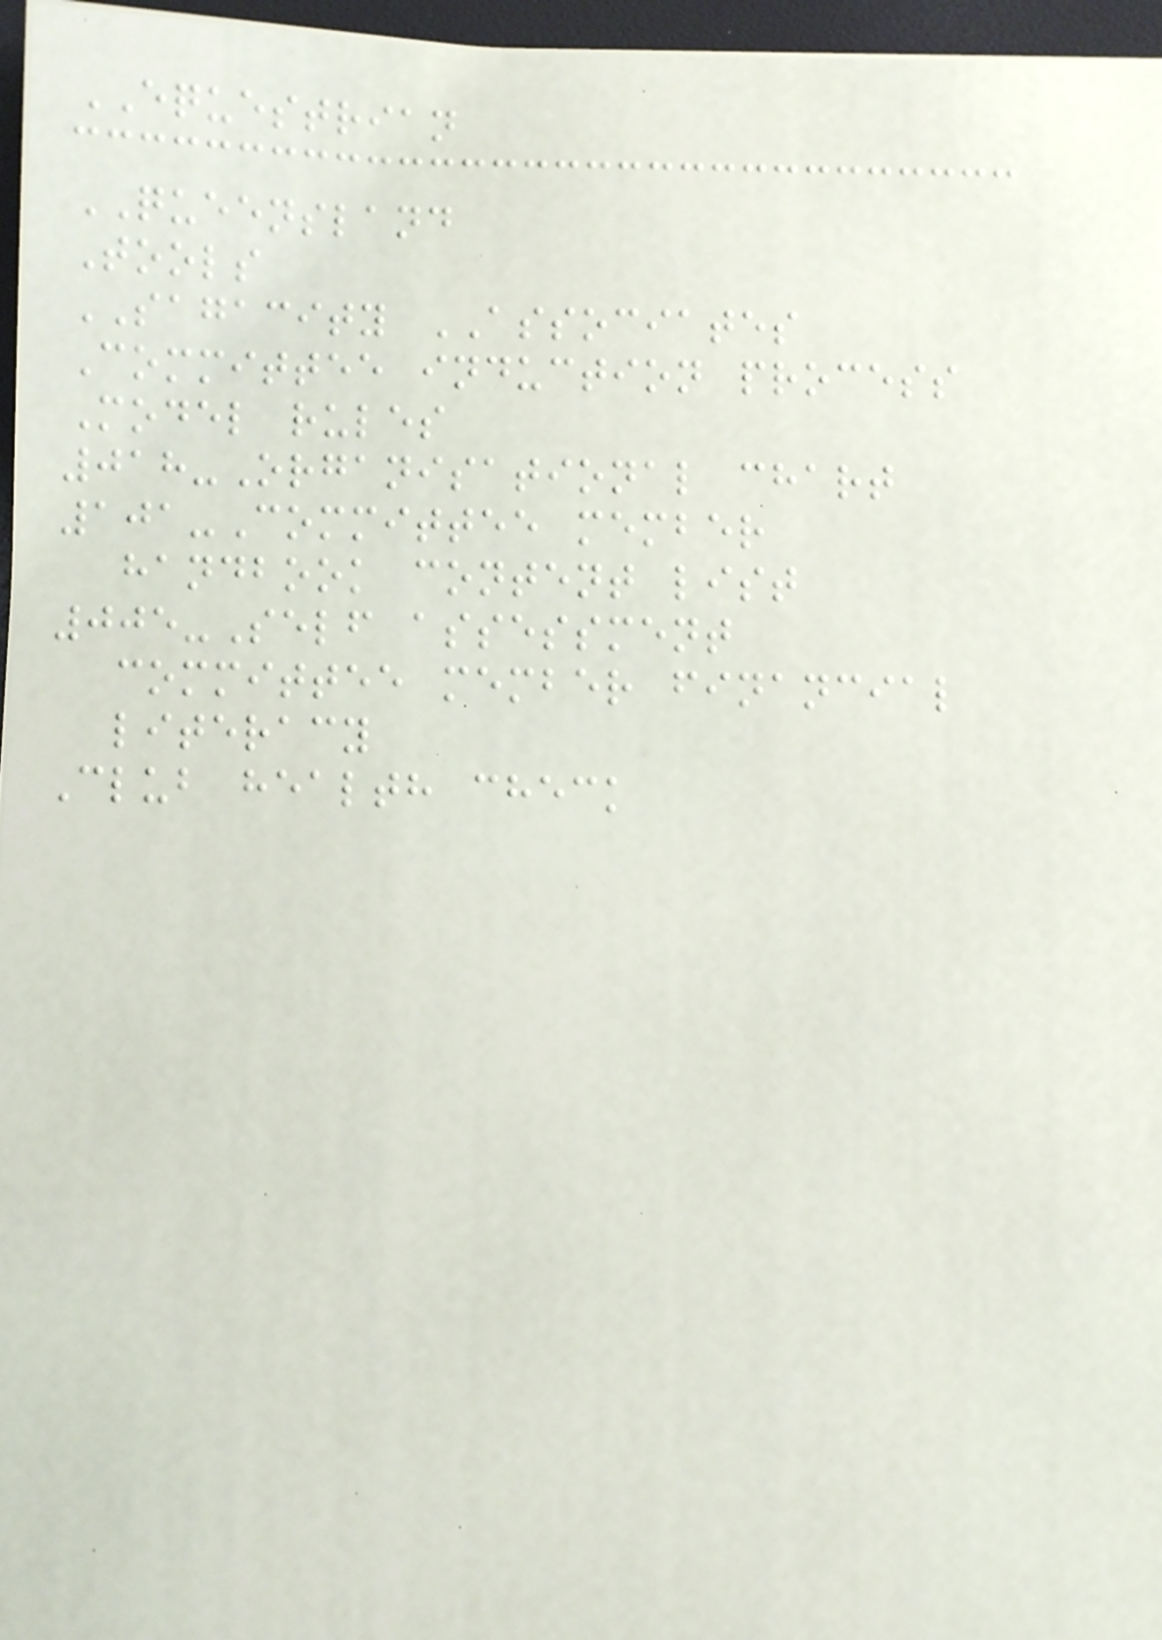EQUESTRIAN
QUEENSLAND
Tools
SAGACITY ASSOCIATES
Committee induction process
Model rules
018-Organisational chart
101-Committee member
handbook content list
005-Self assessment
committee member financial
literacy
Club health check
